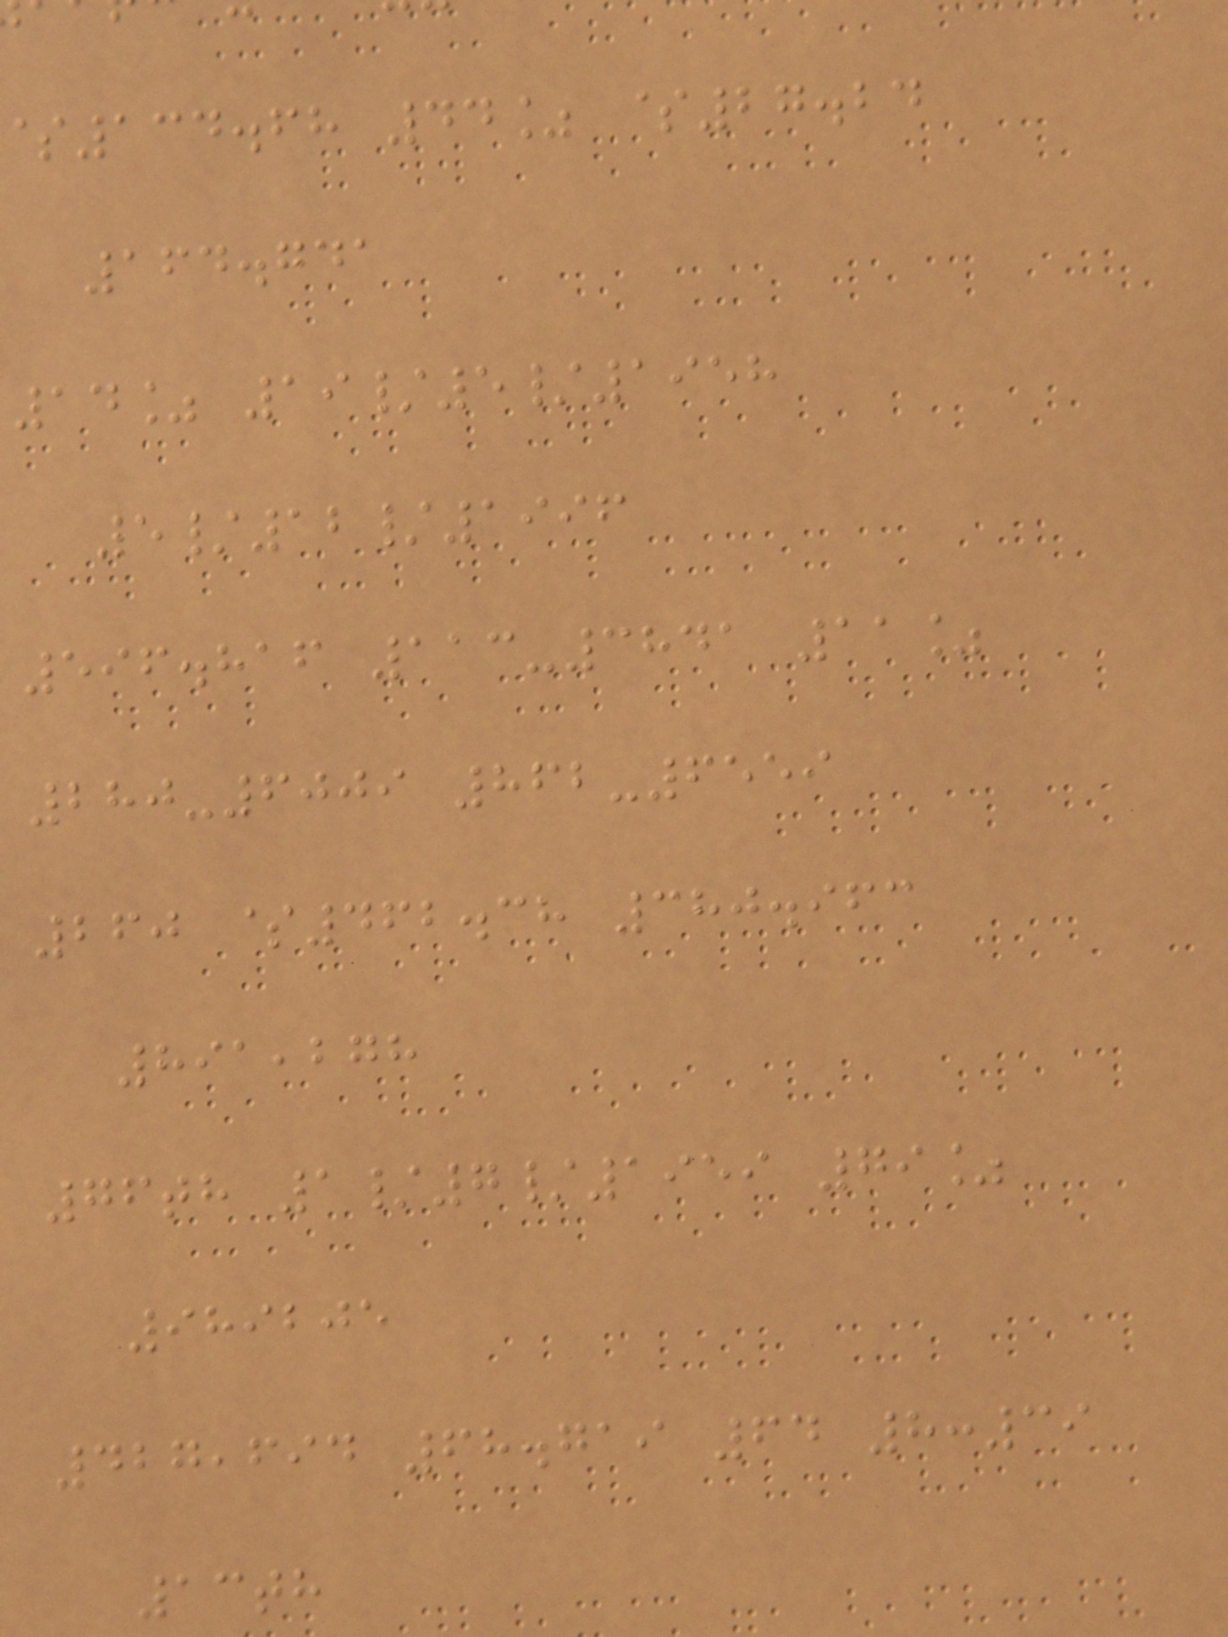134.68 44% $27.24
164.741
14% 19/5/1958
5/12/1996
596.816 113-3841 11%
280-6009 862-6559
260 $462.38 380.963
891,278
76th 1/7/1959 79%
989205
427,694 68.719 64 8:39
13th
